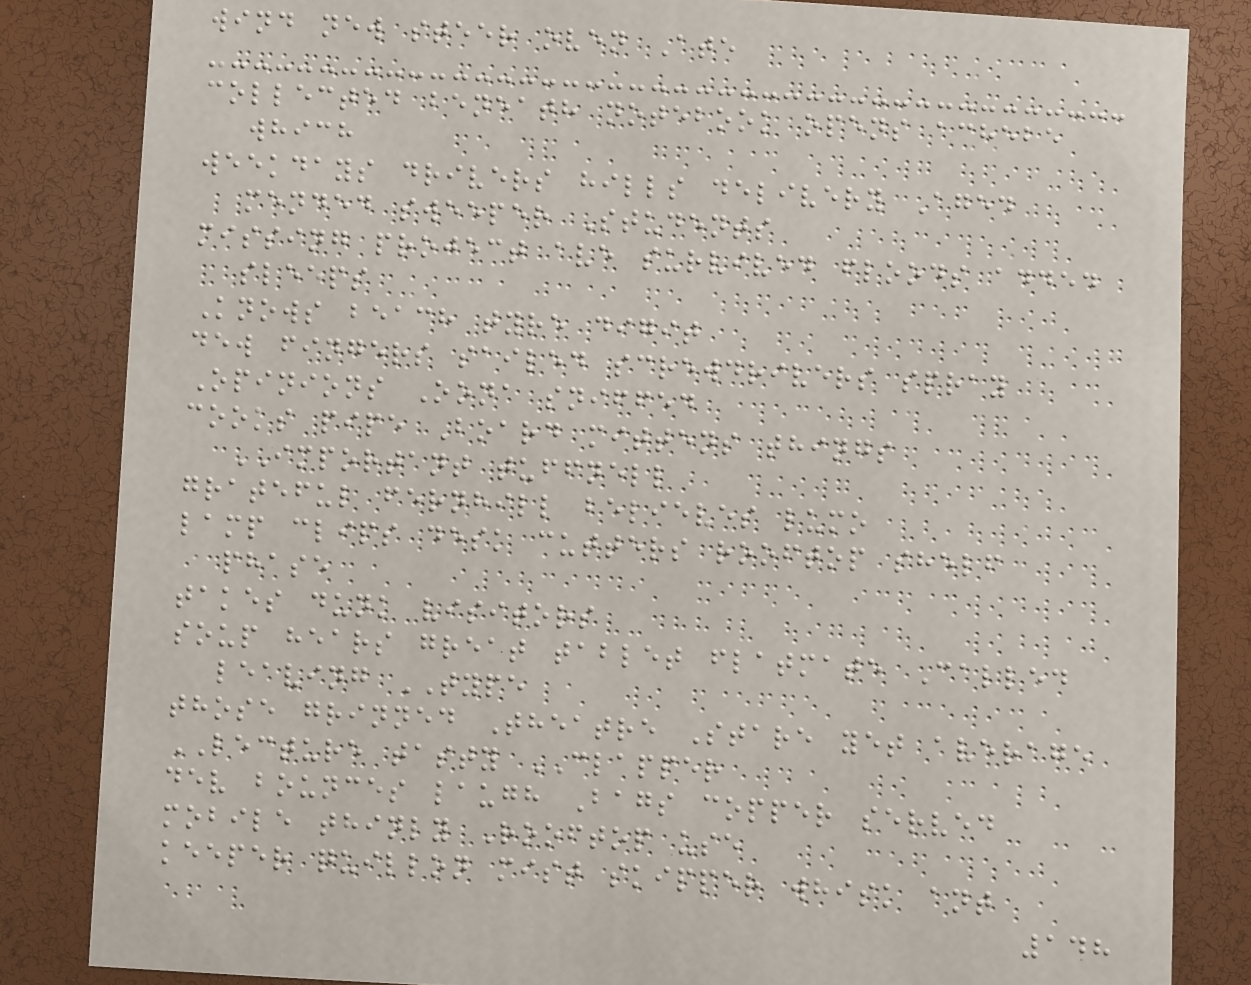wind new steer oven Ate
collected beneath notebook opens achebe
which
weekdays drivers hills delivery Aged
mended sweeper Students
missing project ave survived floods added
sleeps
Knows beach tyre digit
dew fingers sailed screwdrivers spray
Opinions Oona sniffed
cooks pipe Board mittens things
IMPORTANT tuffnell
grateful fernhill believes lumo
lamp clips desk cutters rooftop shelf
phase
takes dunk visitors
soup hears great tablet flatmate Called
leaving TYPE
those grinned Theatre Stare yet average
LECTURE tasty CLAPPER
dev bounces laugh Bags copper served
mobile thinly Rooftop use
keeper quillon mist skipper whisk ant
148
